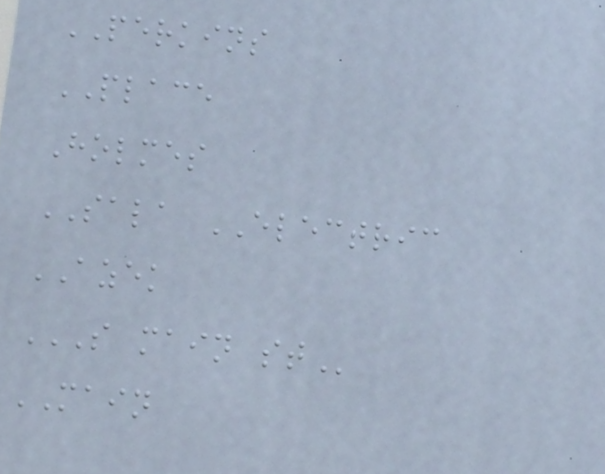PERKINS
PLACE
Holmes
SALA ELECTRIC
AZEK
S MAIN ST
MAIN
